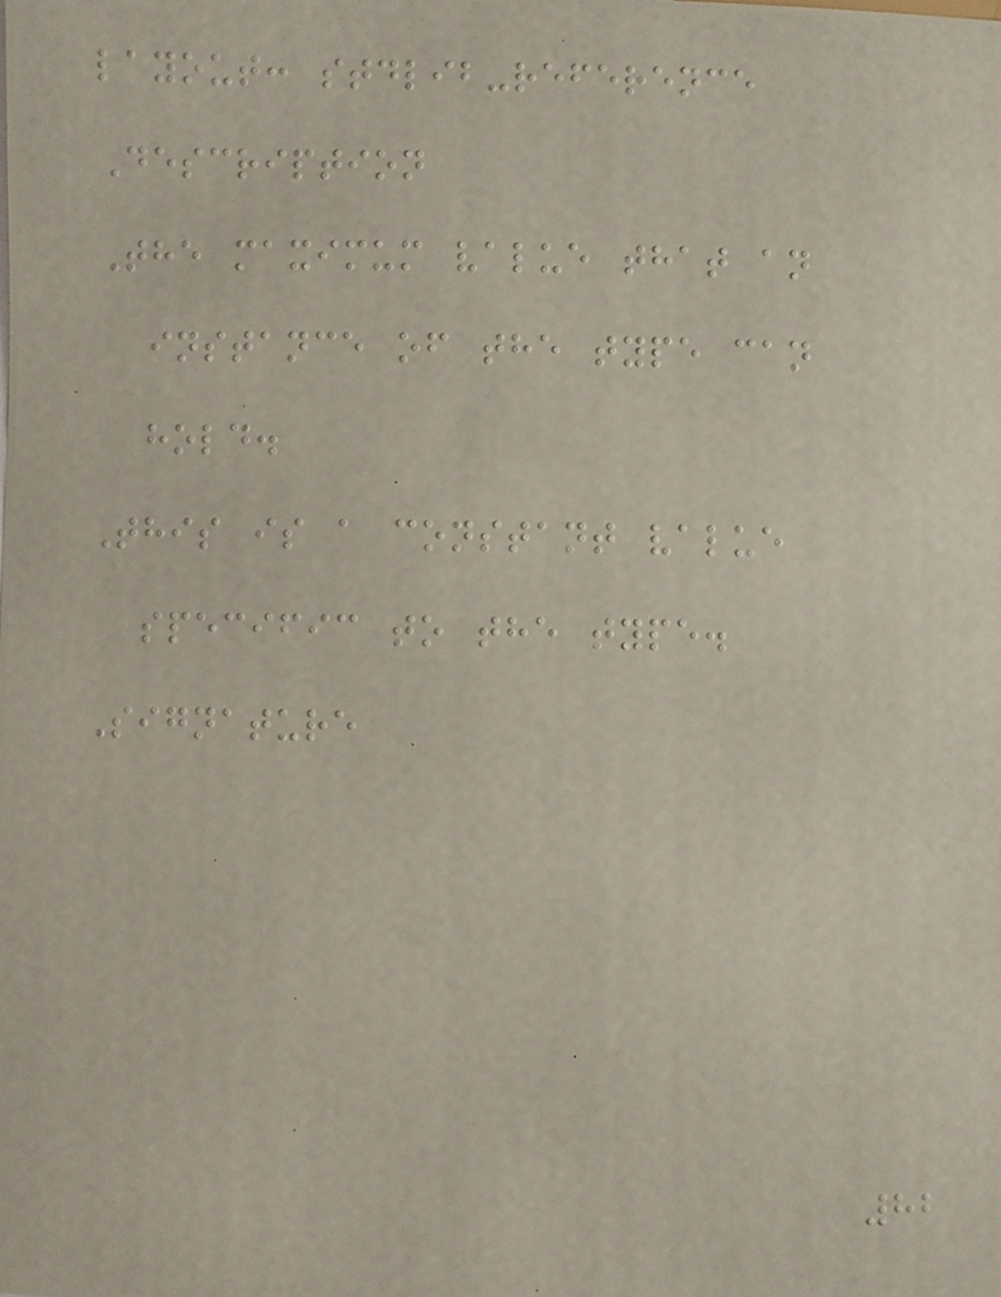layout: stdlib-reference
Description
The maximum value that an
instance of the type can
hold.
This is a constant value
specific to the type.
Signature
82
